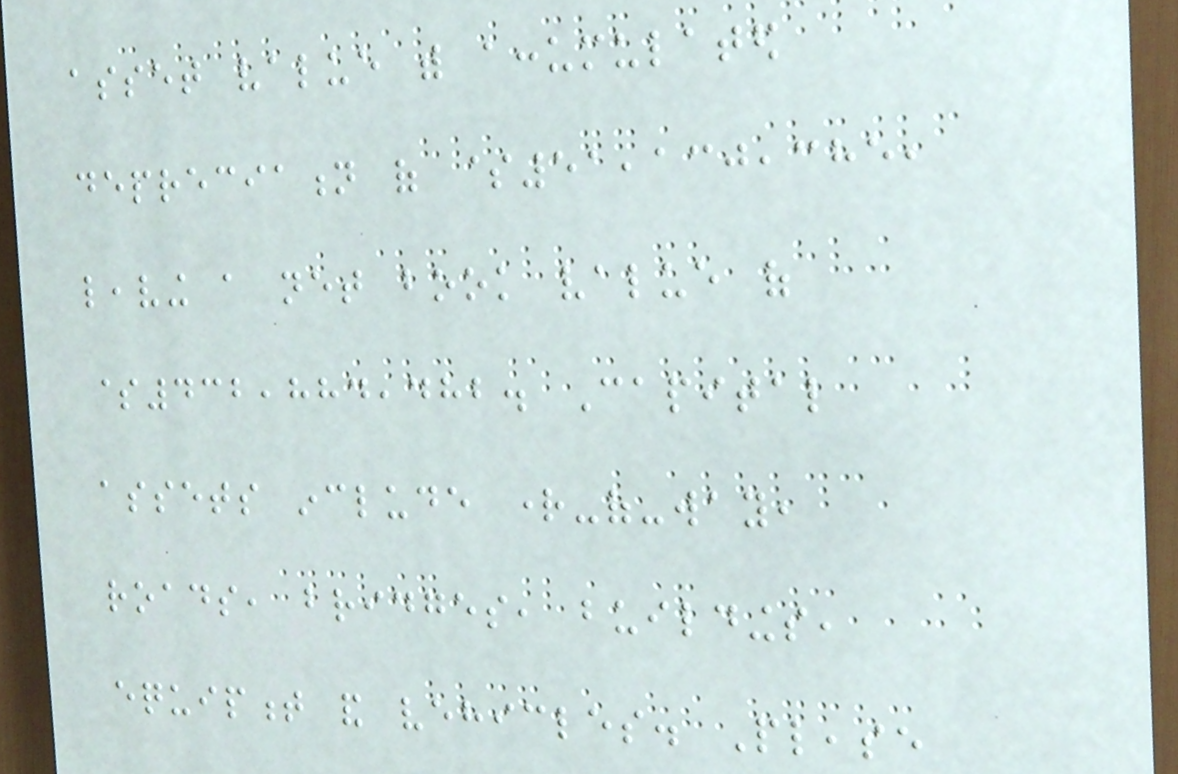asset value with accumulated
depreciation of $51,130,385,
leaving a net book value of
$432,884,482. Capital
assets include right-of-way,
roads, bridges, buildings,
equipment and vehicles. Please
